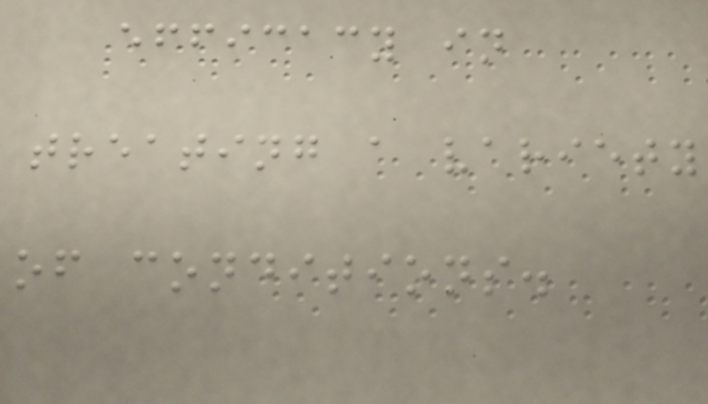efficacy in
treating a variety
of conditions.
